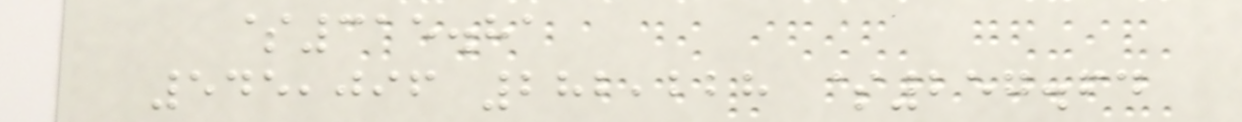$315.81
545,096 282,228 $257.64
